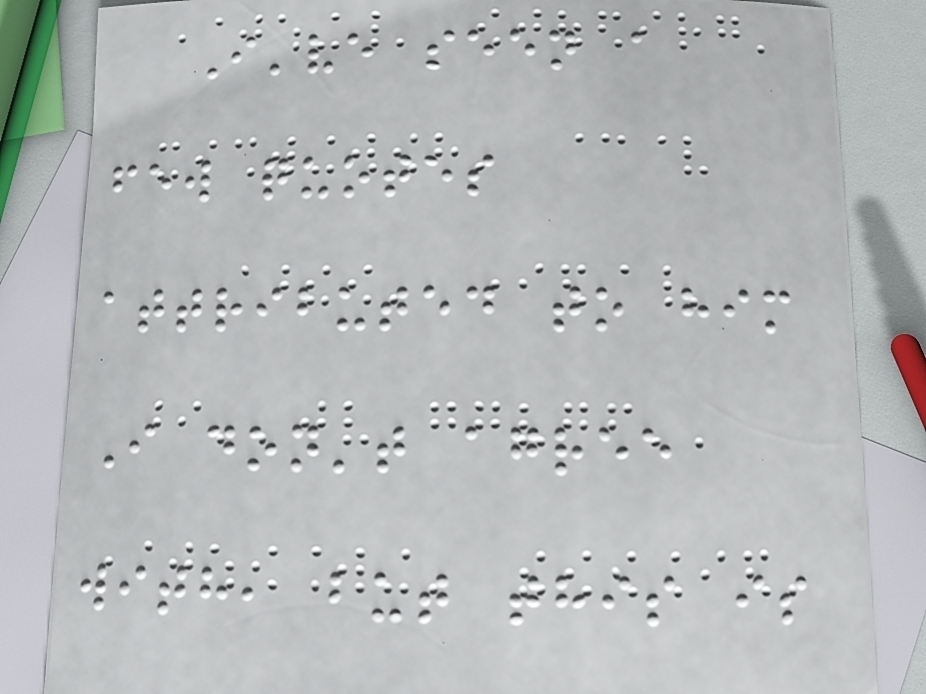I've seen a
few quotes
attributed to him
I don't agree
with, but this is
